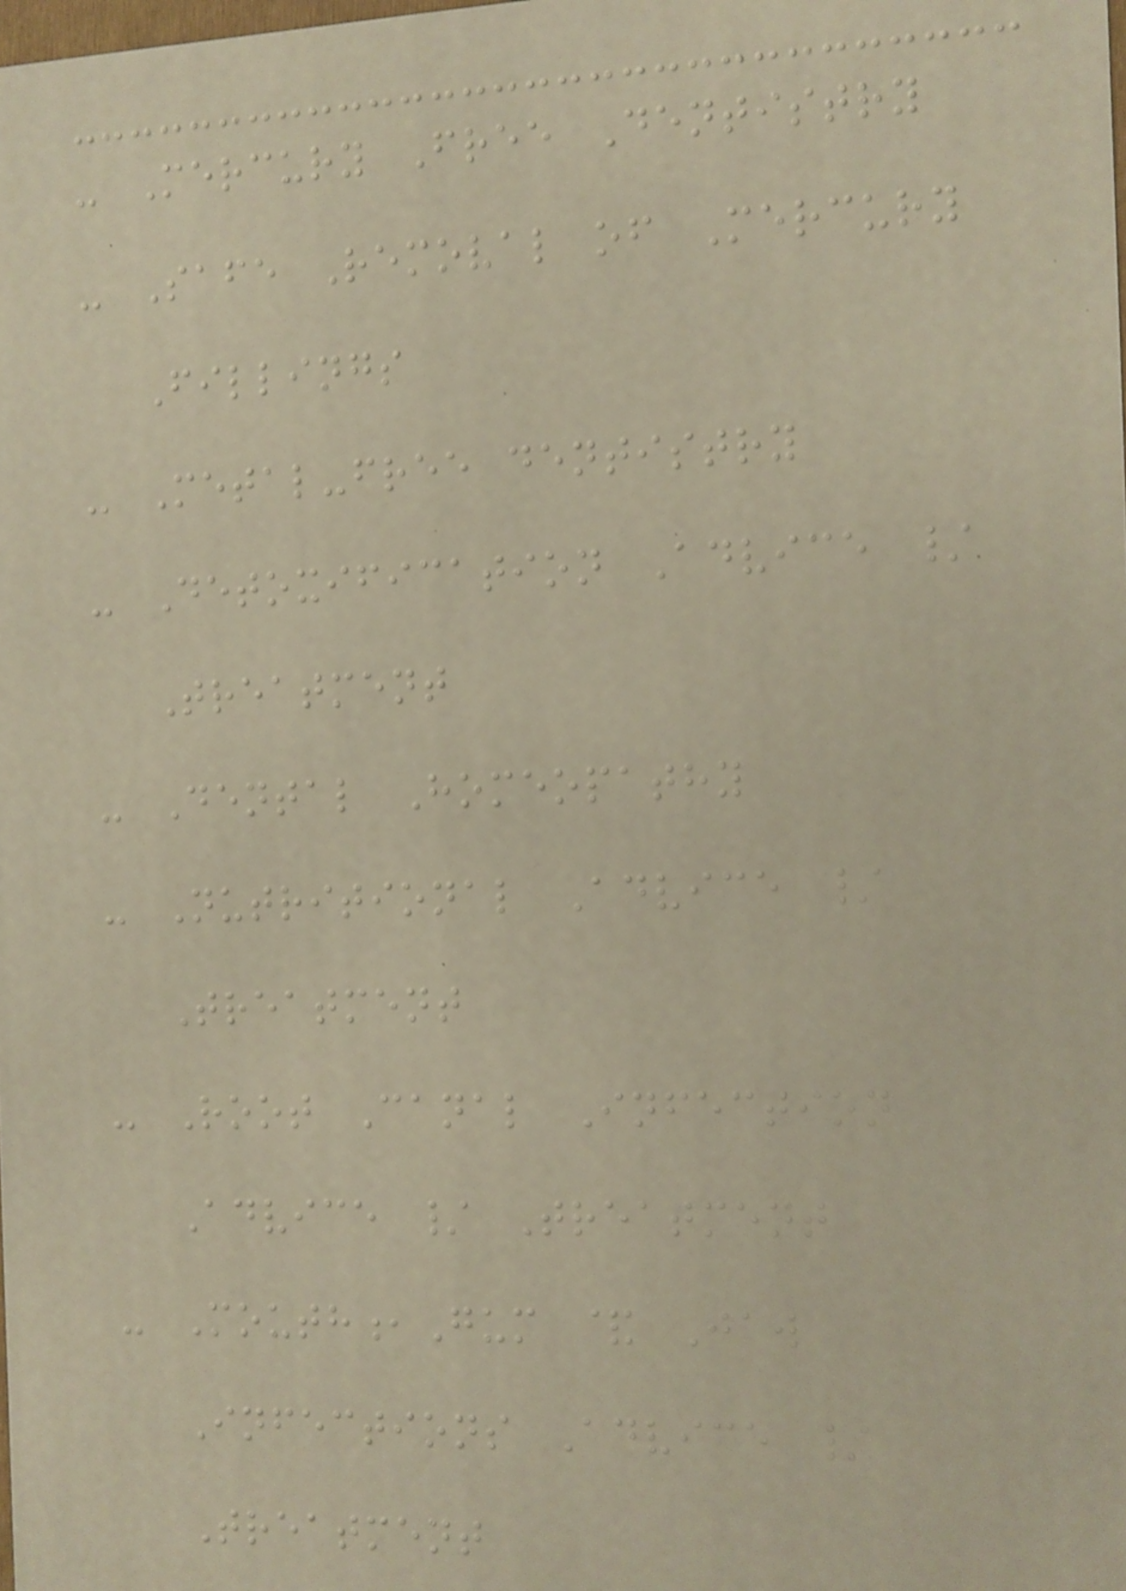- Mercury Free Dentistry
- Safe Removal of Mercury
Fillings
- Metal-free dentistry
- Detoxification Advice /
Treatment
- Dental Homeopathy
- Nutritional Advice /
Treatment
- Root Canal Infection
Advice / Treatment
- Mouth,Gum & Jaw
Infections Advice /
Treatment
